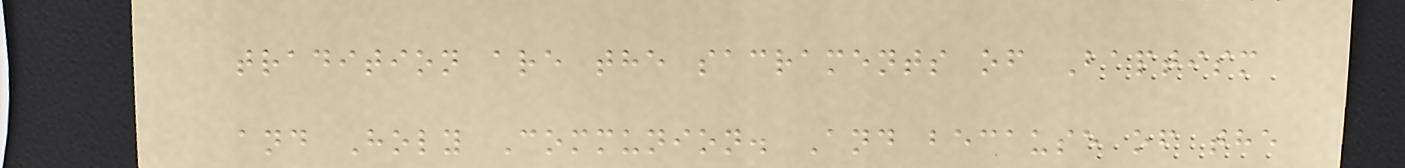tradition are the sacraments of Baptism
and Holy Communion. And because of the
